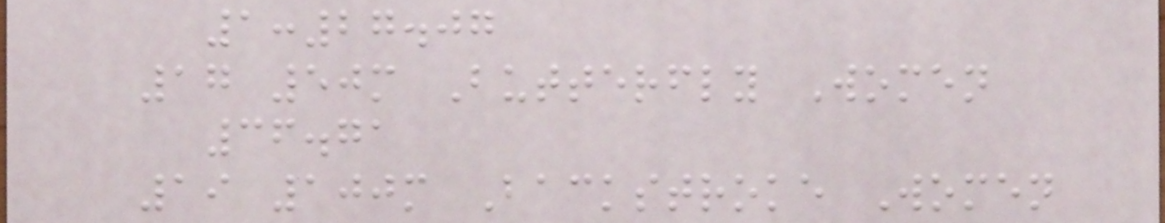1:27.07
17 50m Butterfly Women
36.71
19 100m Backstroke Women
